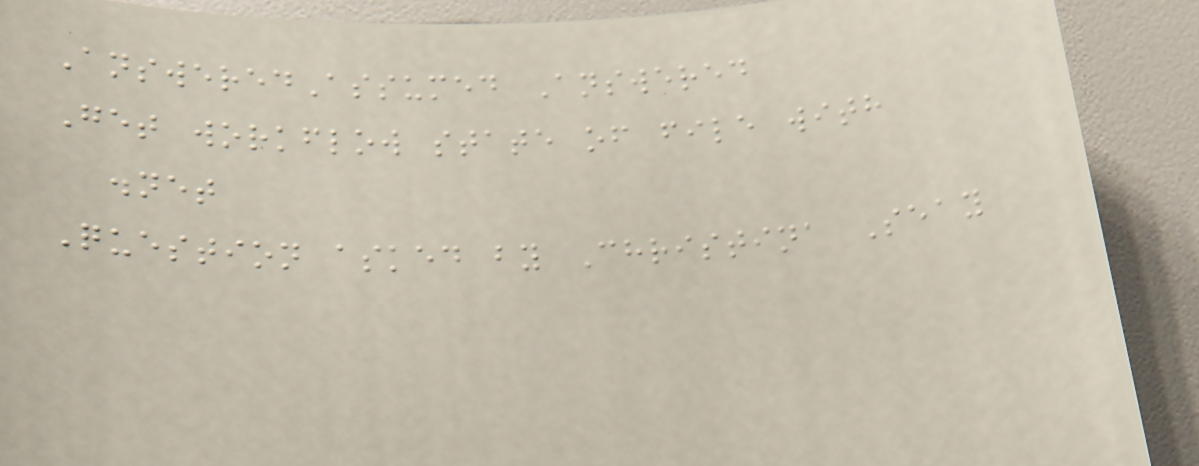AnsweredAssumed Answered
Get workflow state of file with
.net
Question asked by Christina Seay
